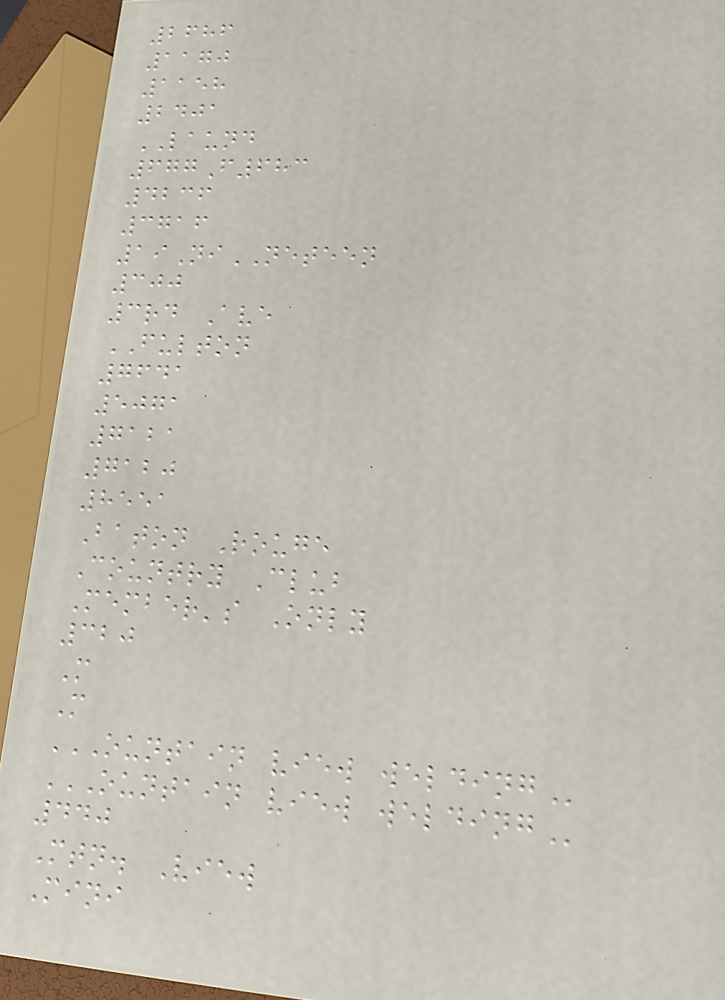2686
1170
1158
2401
LAUND
677F683
4236
3716
19NiNETEEN
300
3rd Ave
FULTON
7641
5071
7121
7120
8551
Baton Rouge
Country Club
Member's Only
320
M
M
OUNTAIN VIEW WELDING
OUNTAIN VIEW WELDING
440
Mtn. View
Mini
